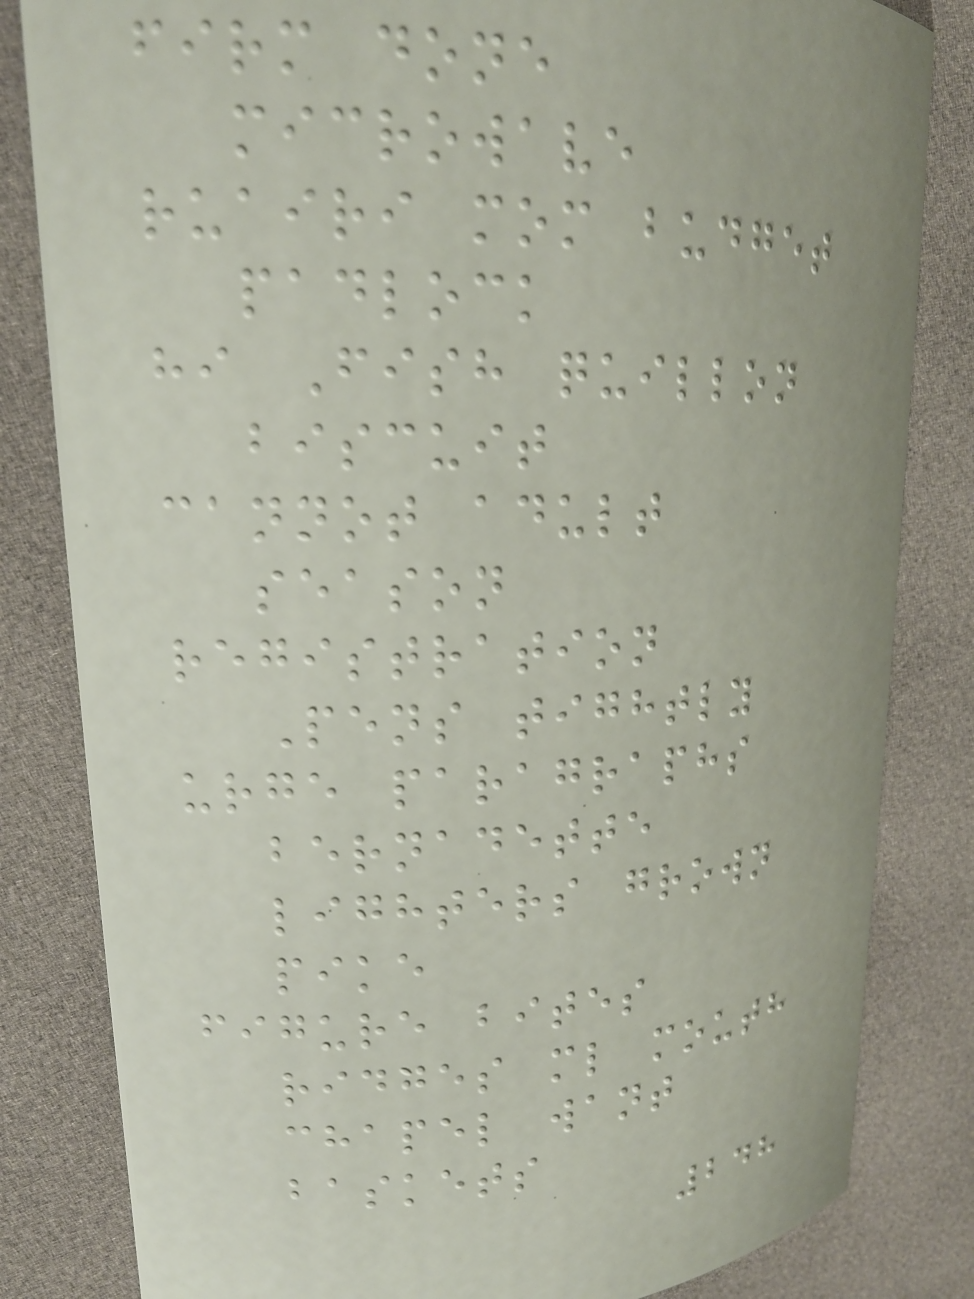firm done
microwave
ruairi mom budget
padlock
hi Fish quillon
biscuit
cannot adult
season
registration
Pens tightly
urge paragraphs
bernadette
lighters grown
pike
figure bites
ridges ml mouth
chapel want
baskets
248
